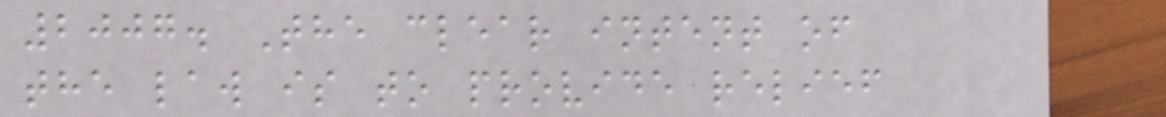2007. The clear intent of
the law is to provide relief
